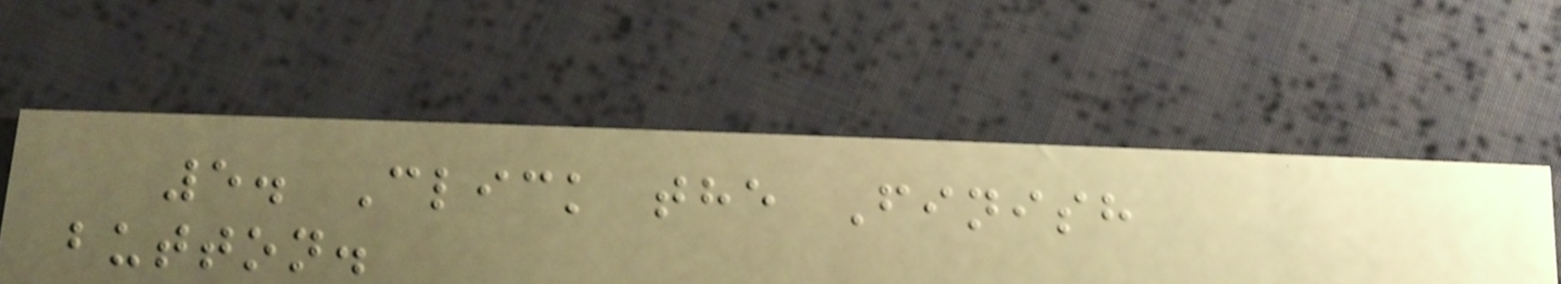5. Click the Finish
button.
